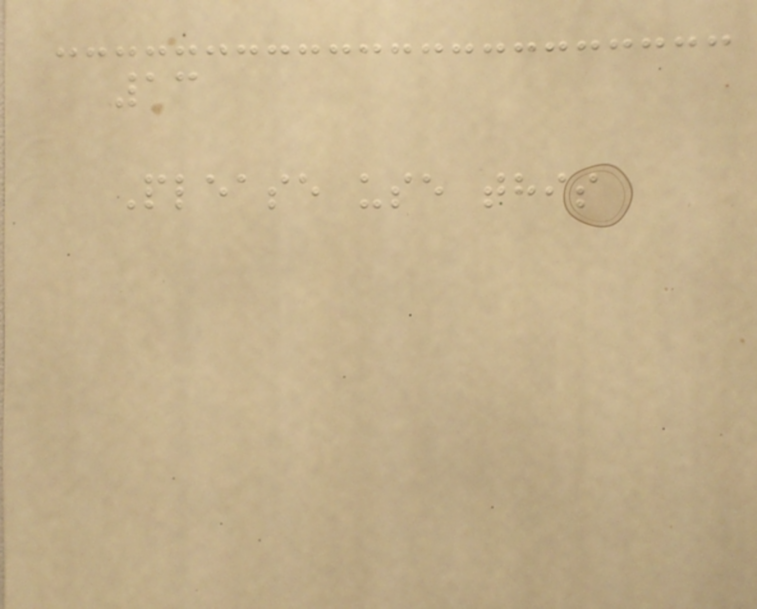13
Please use this
